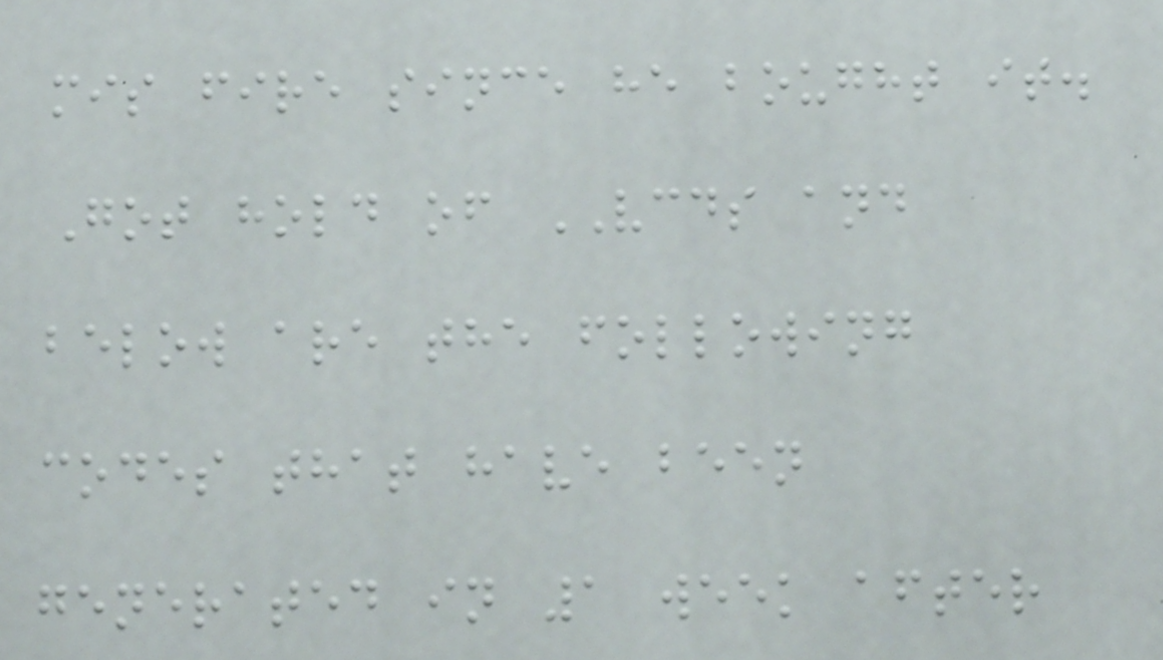mis fire since he bought it.
Got hold of VCDS and
below are the following
codes that have been
generated in 1 week after
